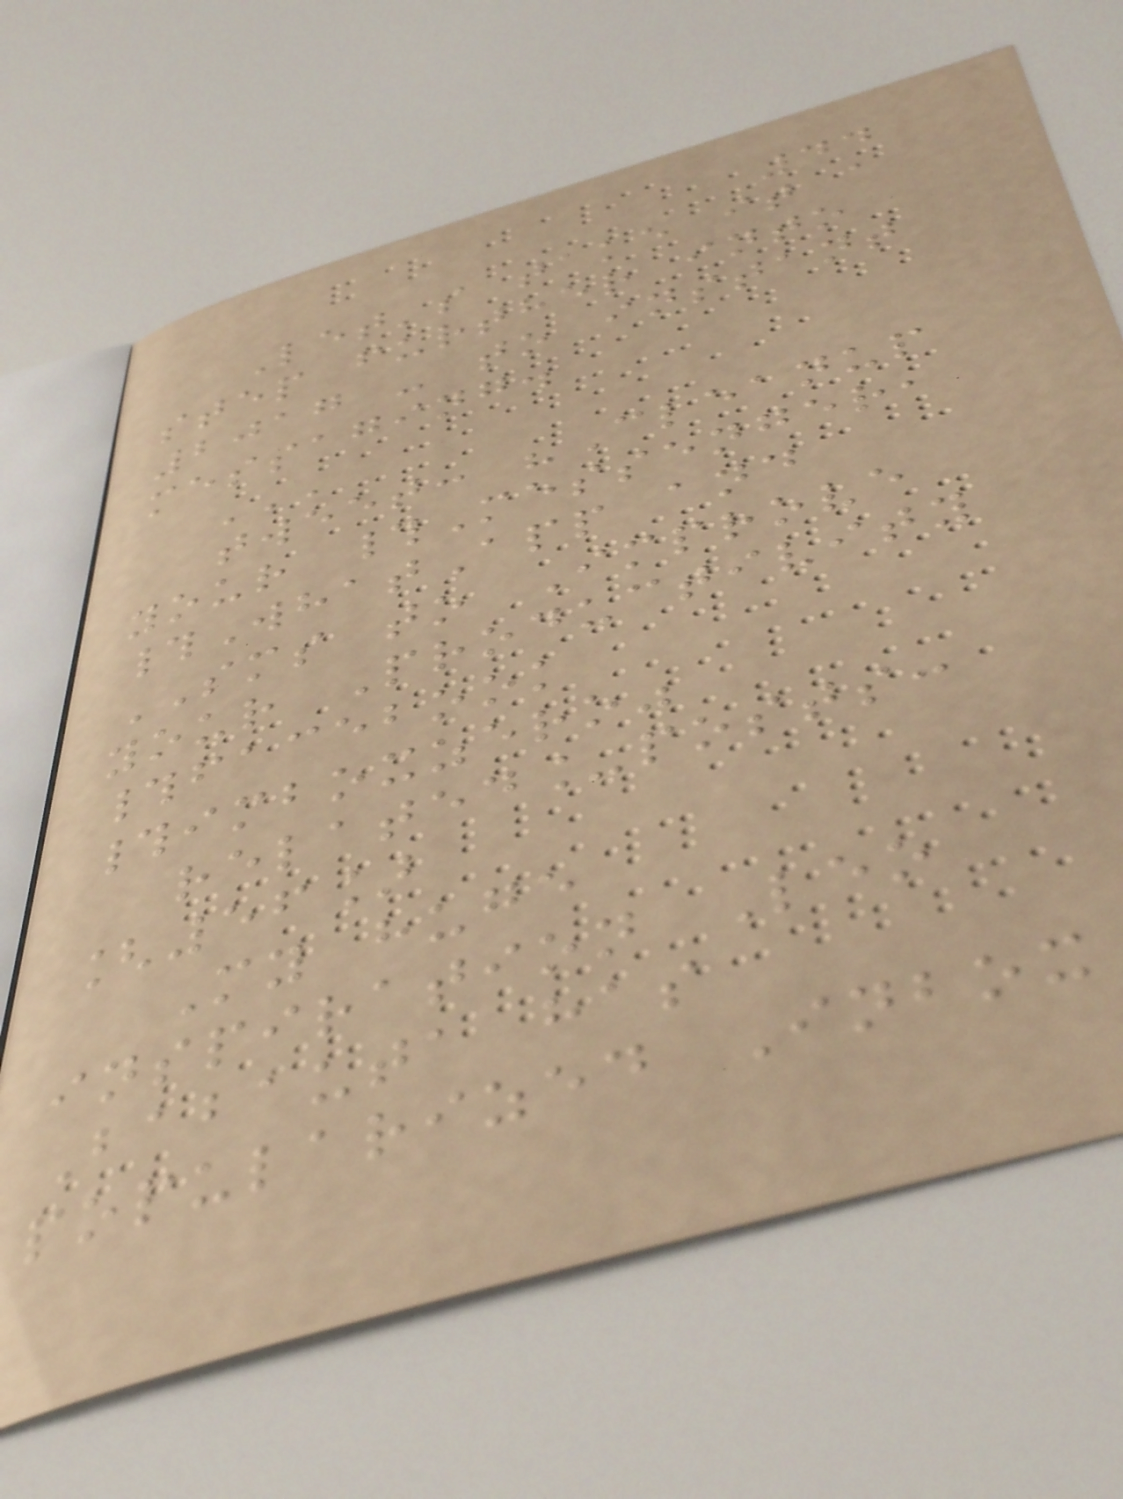44
Let's take it a
step further into
2017 - to instant
messaging.
'''
tweet: "Cleanup
your #Messenger,
#WhatApp and
SMS to Improve
your Productivity
#facebook
#imboxzero"
related_posts:
[56]
My huge
inspiration Leo
Babauta has
popularized Inbox
